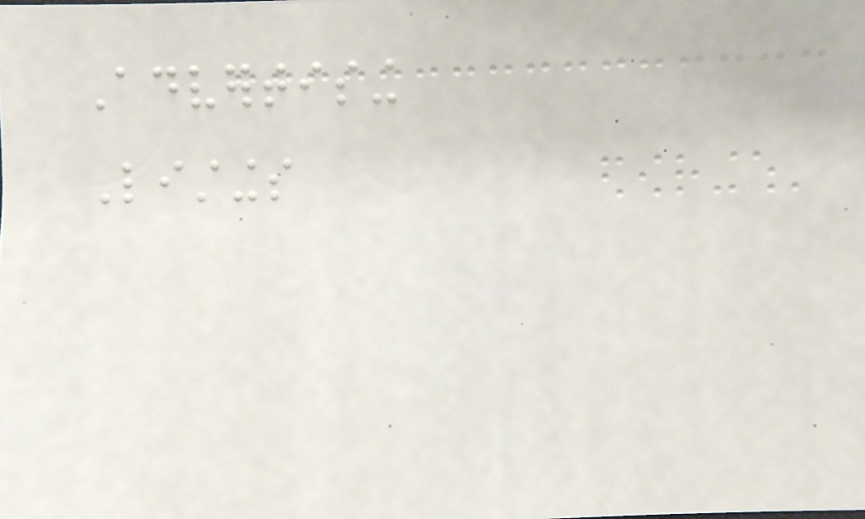Advertising
Listings
